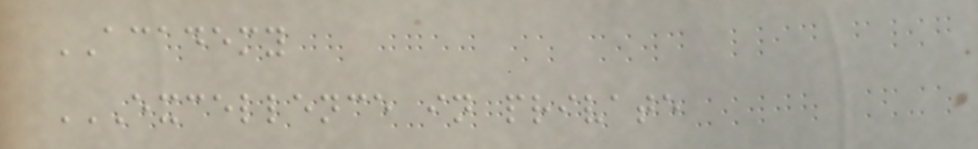ACADEMY
EXCELLENCE IN PRIVATE
